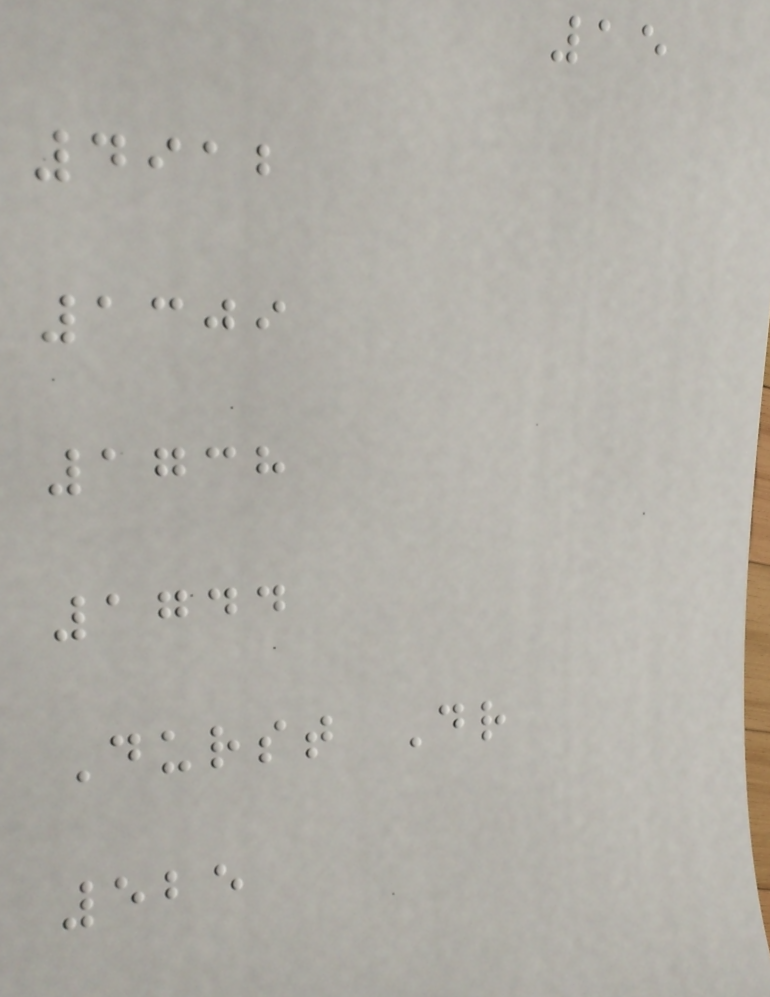15
4912
1309
1738
1744
Durst Dr
525
